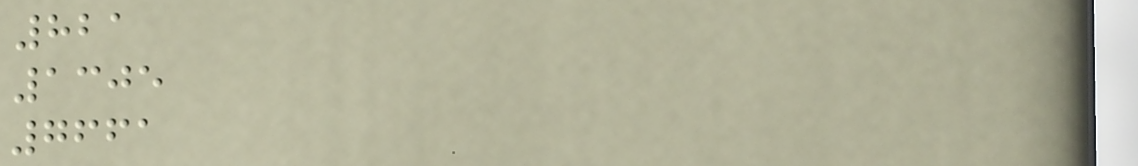821
1305
7661
